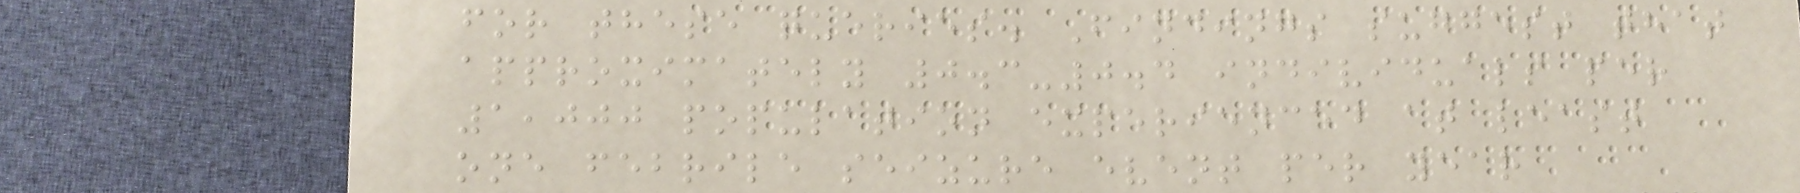for these queries. Findings suggest that
approximately 0.3-0.4 individuals per
1,000 population experienced at least
one febrile seizure event per year
